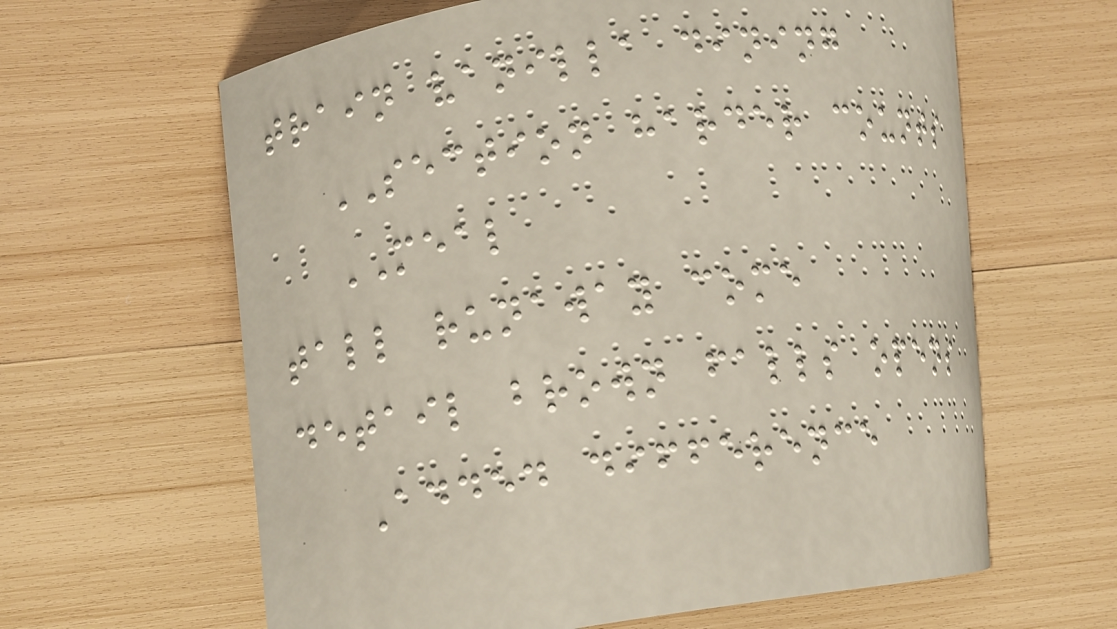train vanilla dining
SECTION harder counts
MEAL
tall runaway come
detail brown falls opens
Added difference
